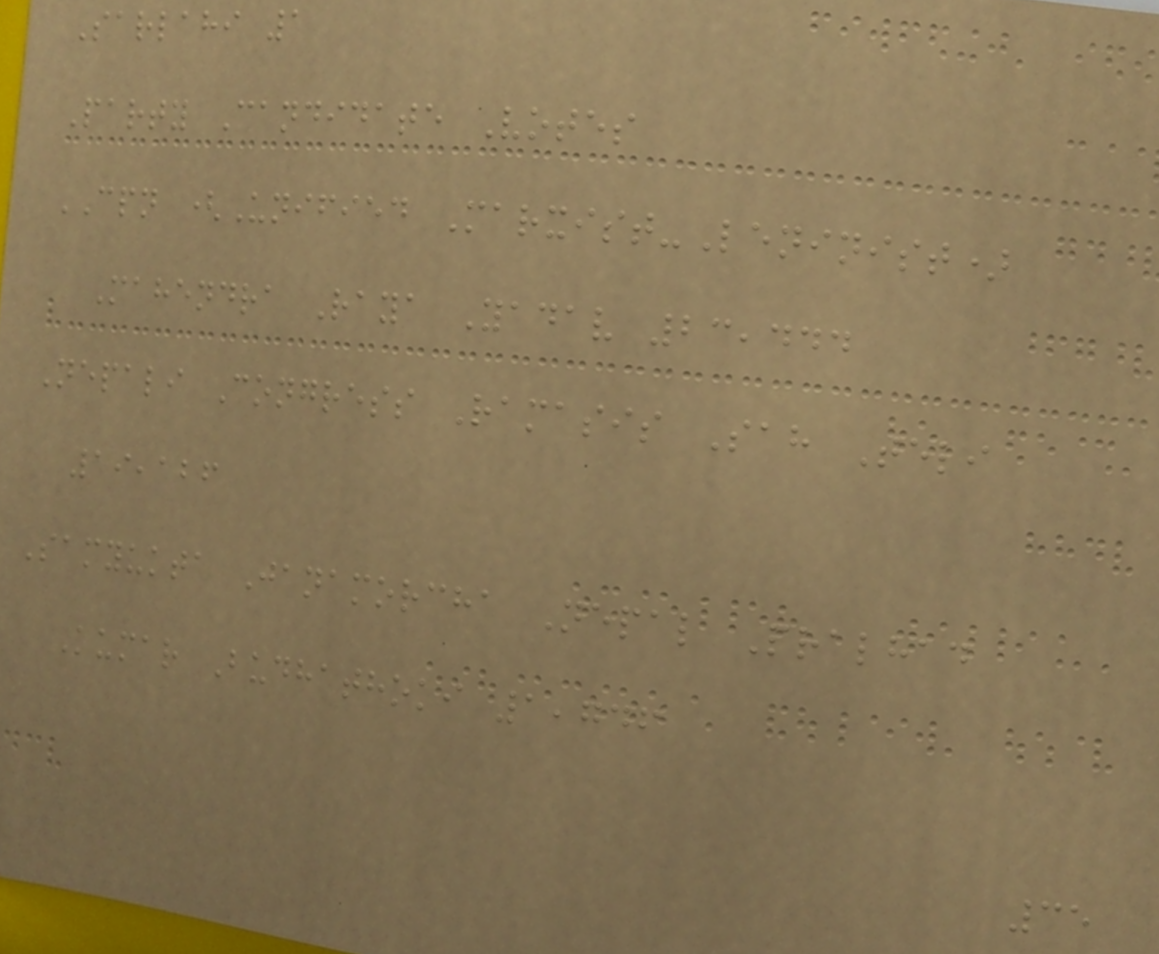Sarlahi 1
Party Candidate Votes
CPN (Unified Marxist-Leninist)
Mahendra Raya Yadav 23,444
Nepali Congress Ramasis Sah Teli
19,126
Samyukta Janamorcha Nepal Pralhad
Kumar Budhathoki 1,746
35
